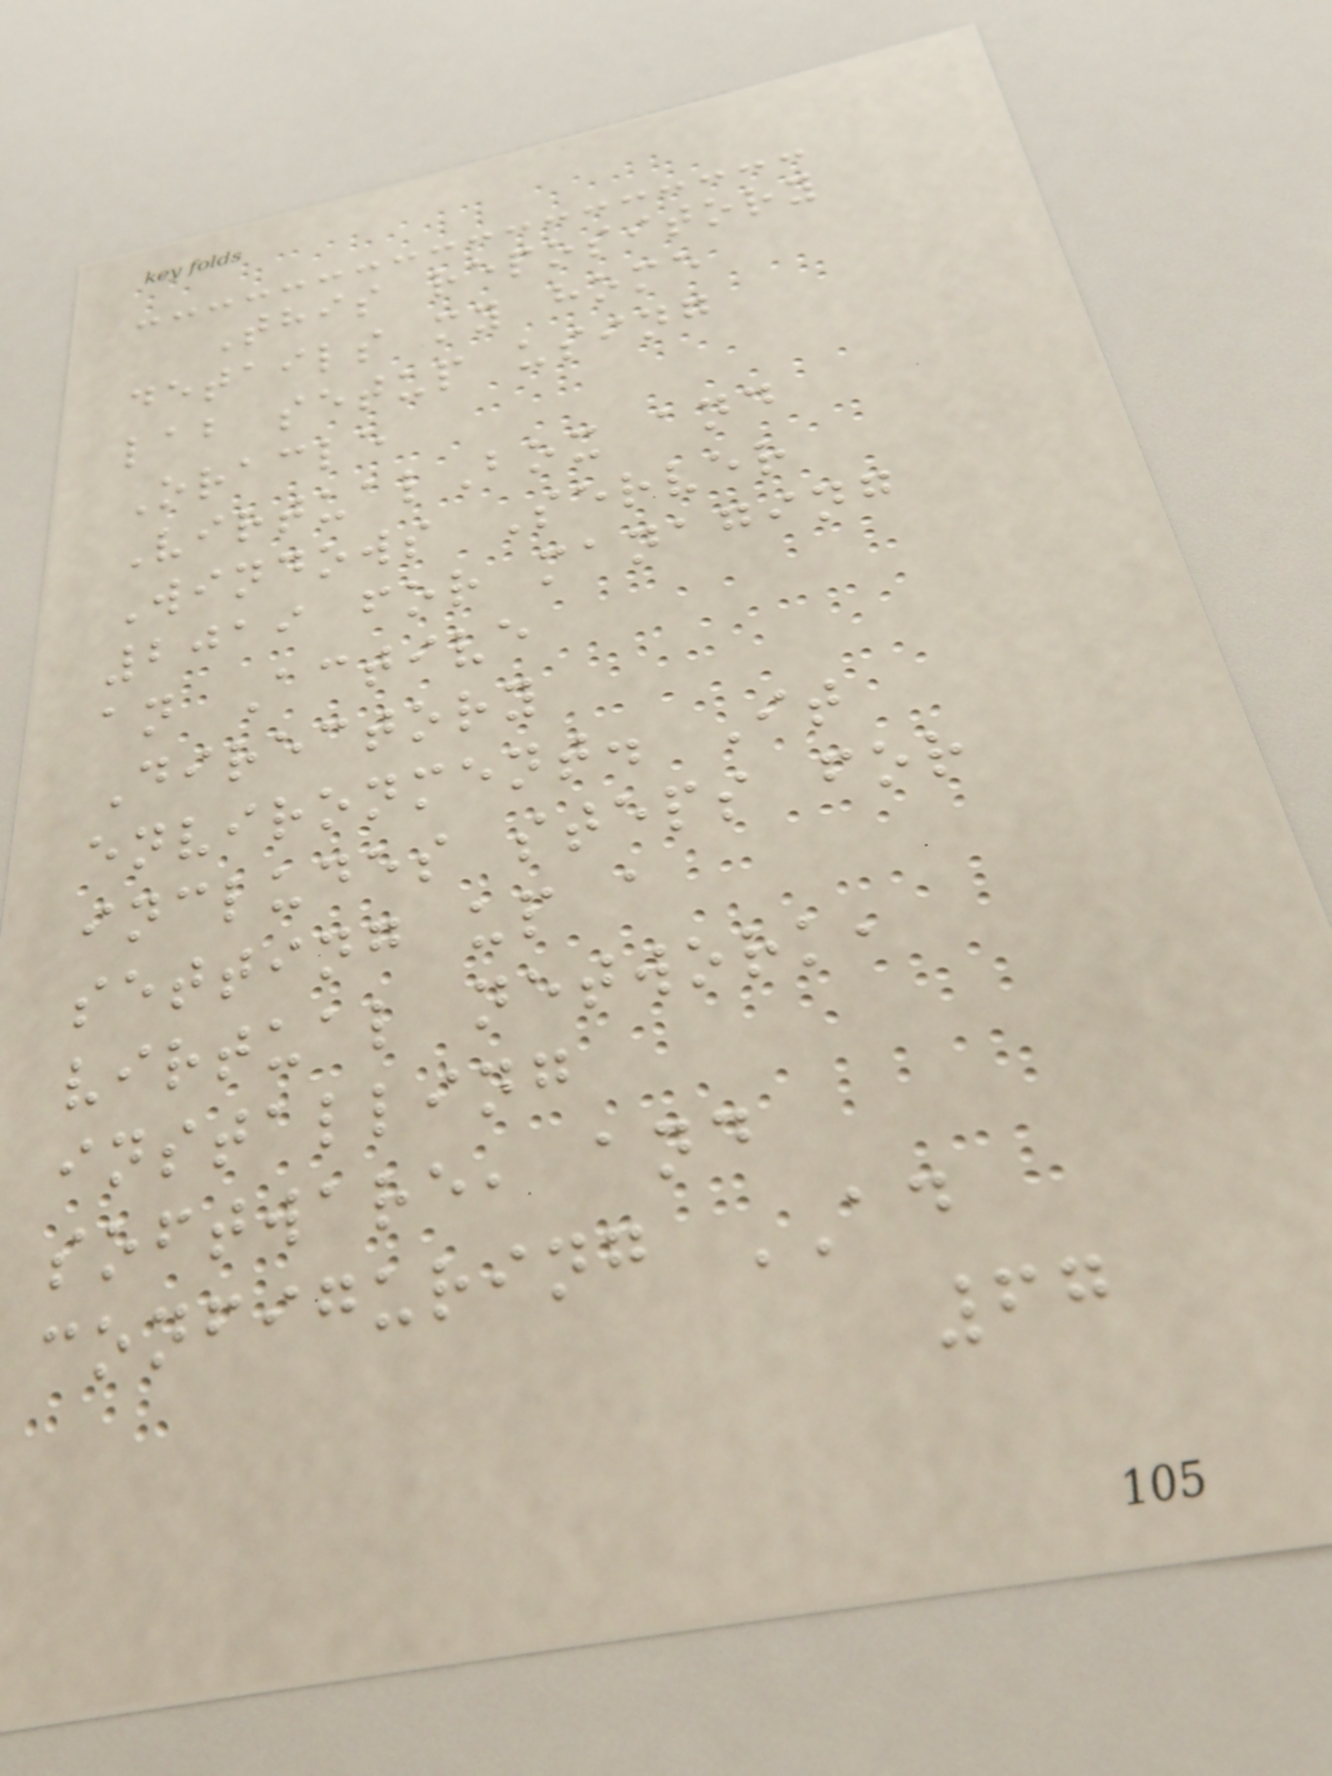This repository
details my home
lab setup using
Oracle
VirtualBox and
Windows Server
2019 for managing
an Active
Directory
environment. It
includes steps for
setting up a
virtual network,
installing
software, and
configuring AD
67
